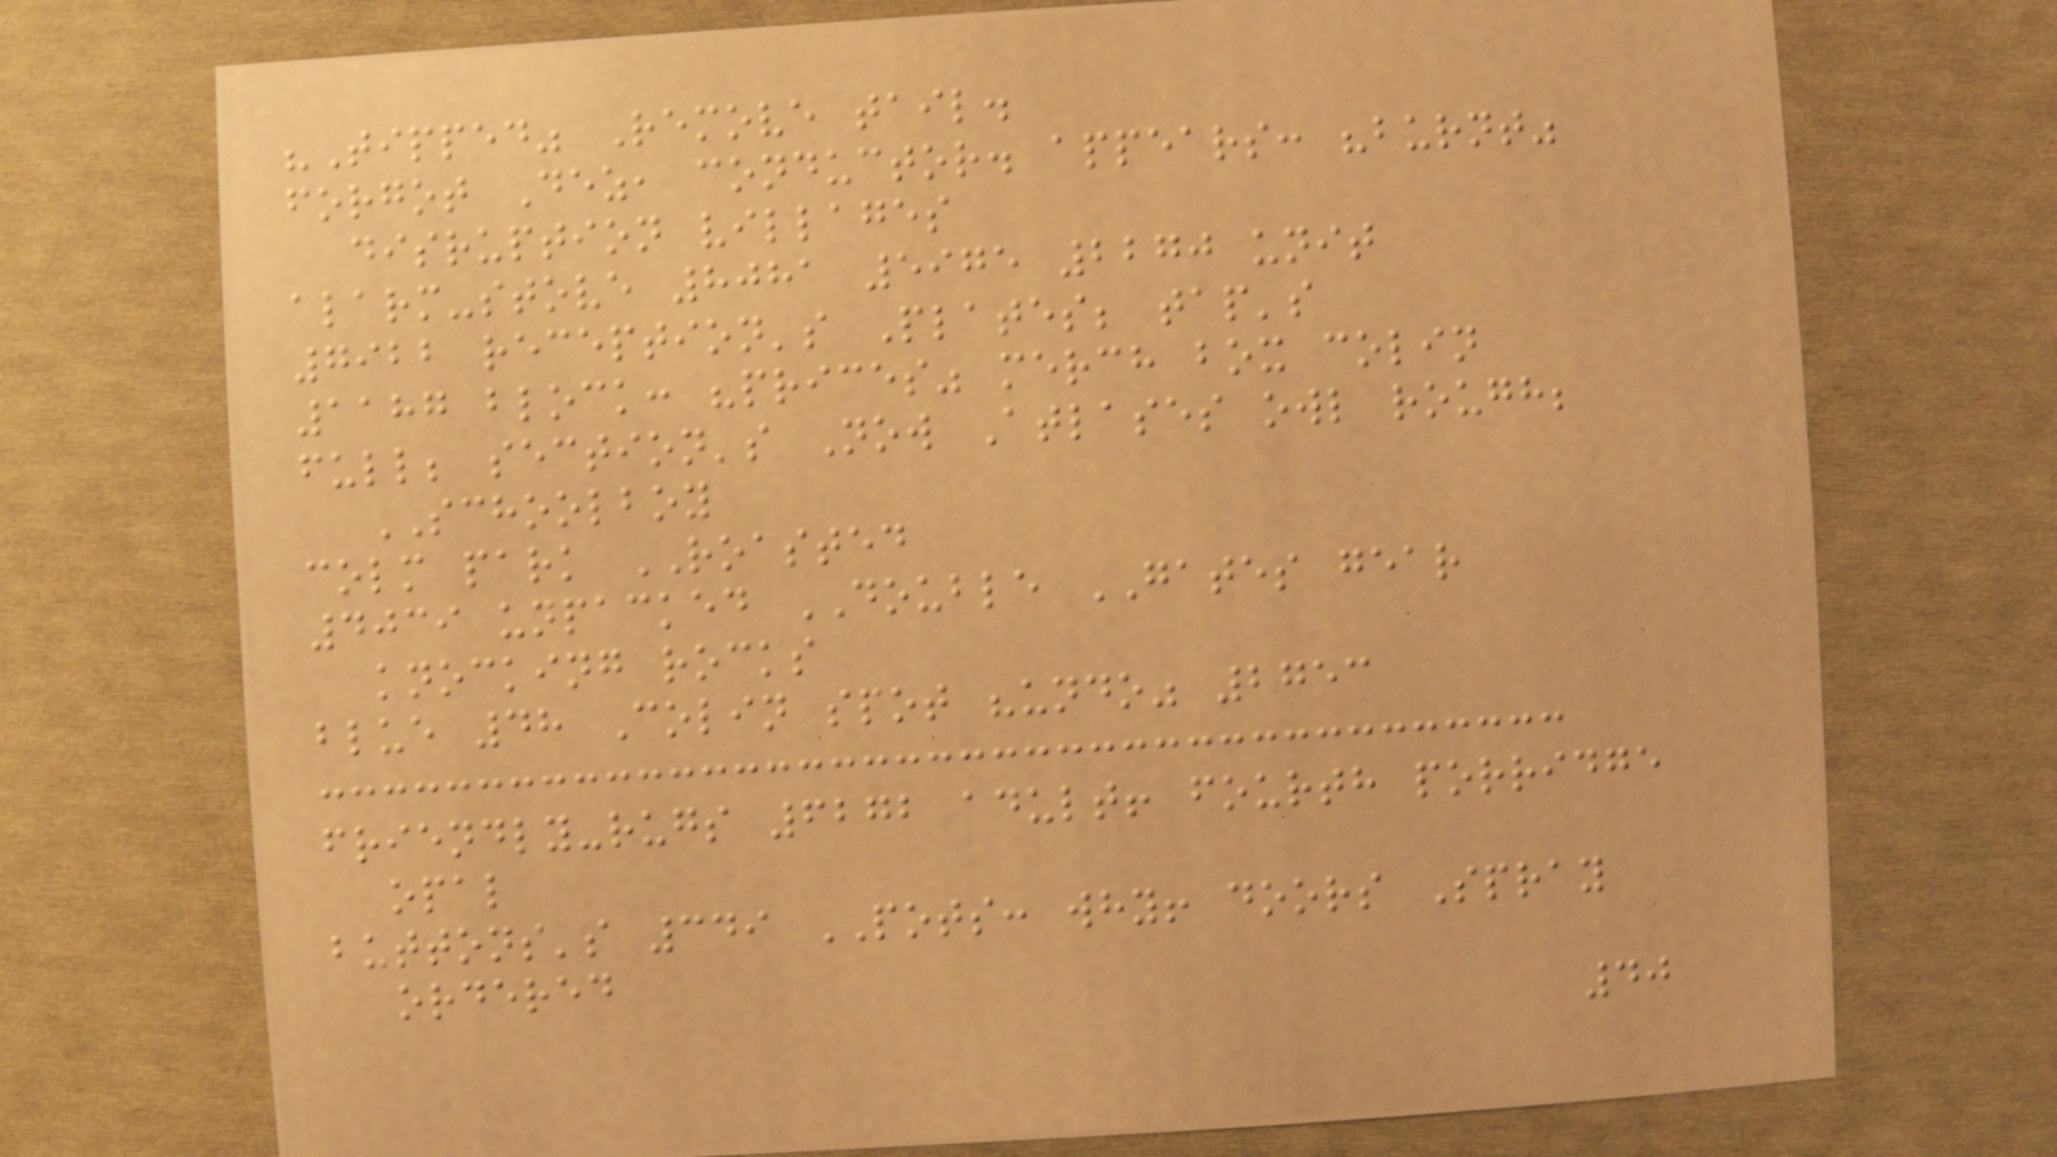"Tipped" Remove tail.
forgot Dez, conductor. appears: "burnt"
disruption villages
alarm-stove 8081 5975 2270 unit
7922 reception's Plates; tap's
1187 block: "prices" merch box colin
full; section's Now Atlases owl rough;
SCHOOLBOY
colm park ROASTED
4039 unpacked DOUBLE GATES gear
knocking rocks
blue 48 Colin spot "undo" 2753
friendly-rugs 6272 adult! fourth porridge
opal
buttons's 349 POTS: why! doors Spray
ordered
40
